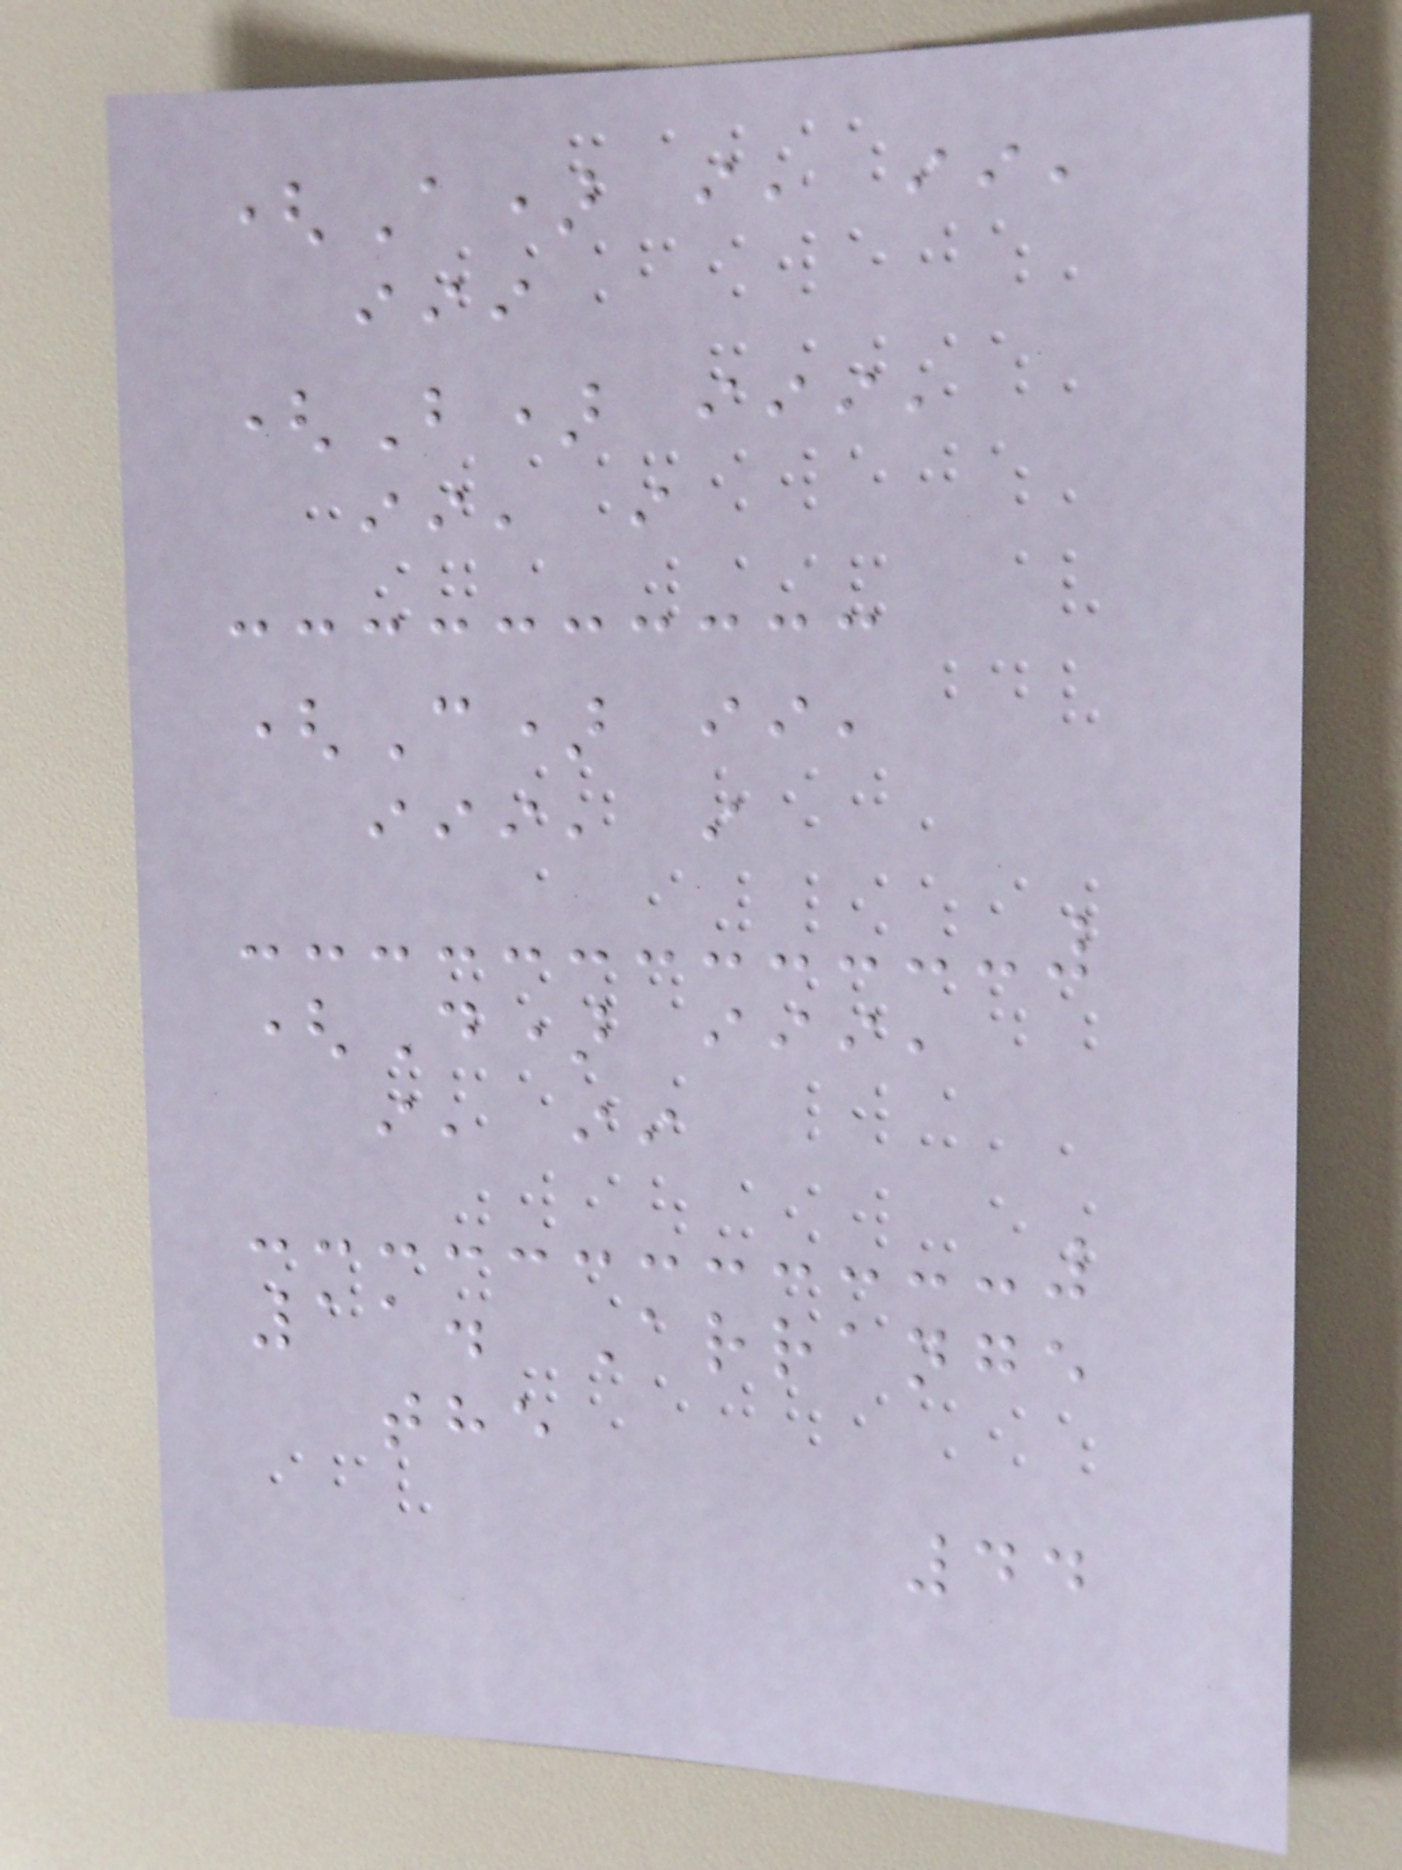(A) i, ii,
iii
(B) iii,
ii, i
(C) ii,
iii, i
(D) iii,
i, ii
11. Arrange
the
44
